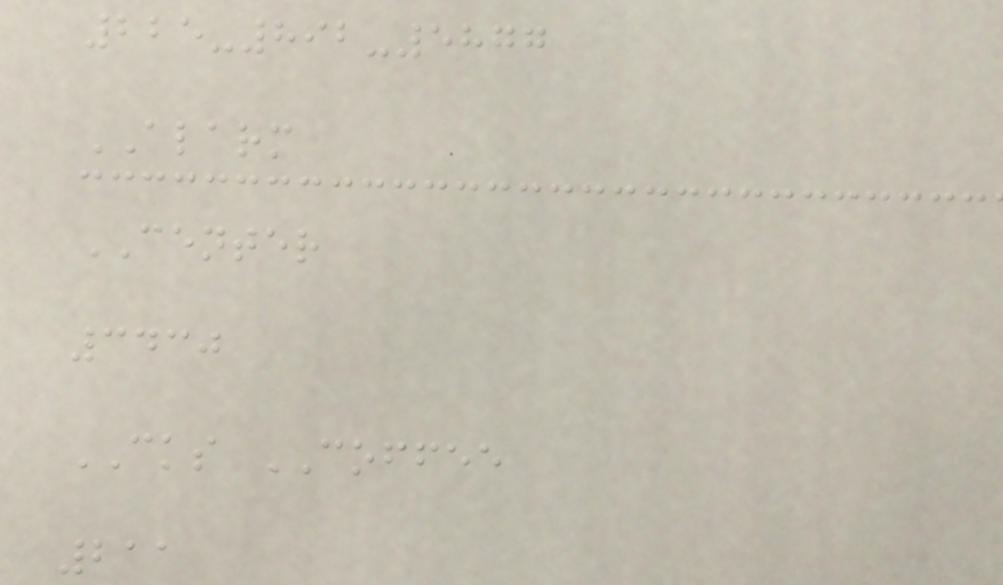225-892-5877
ALARM
CENTER
3430
CKS COFFEE
211
